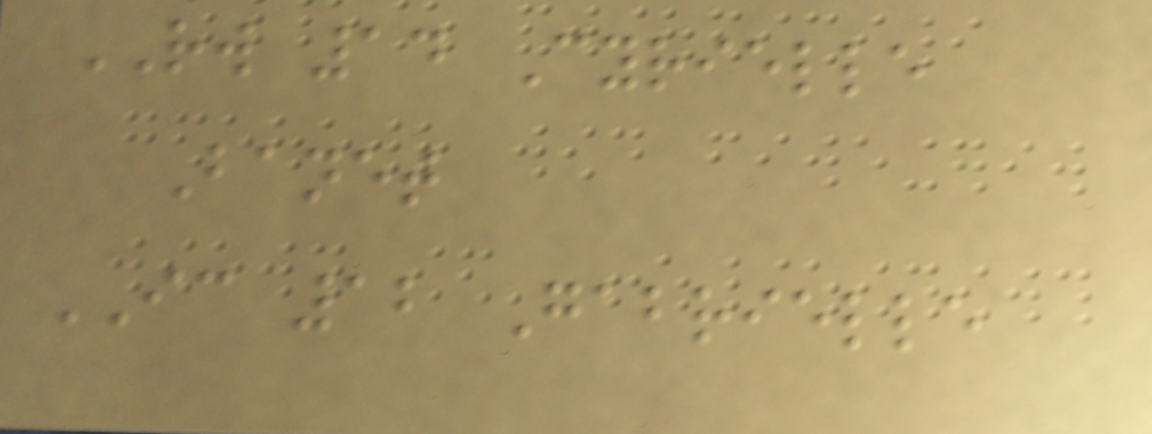RW 14 Cyrielle
Banet
IC 12 Gabrielle
